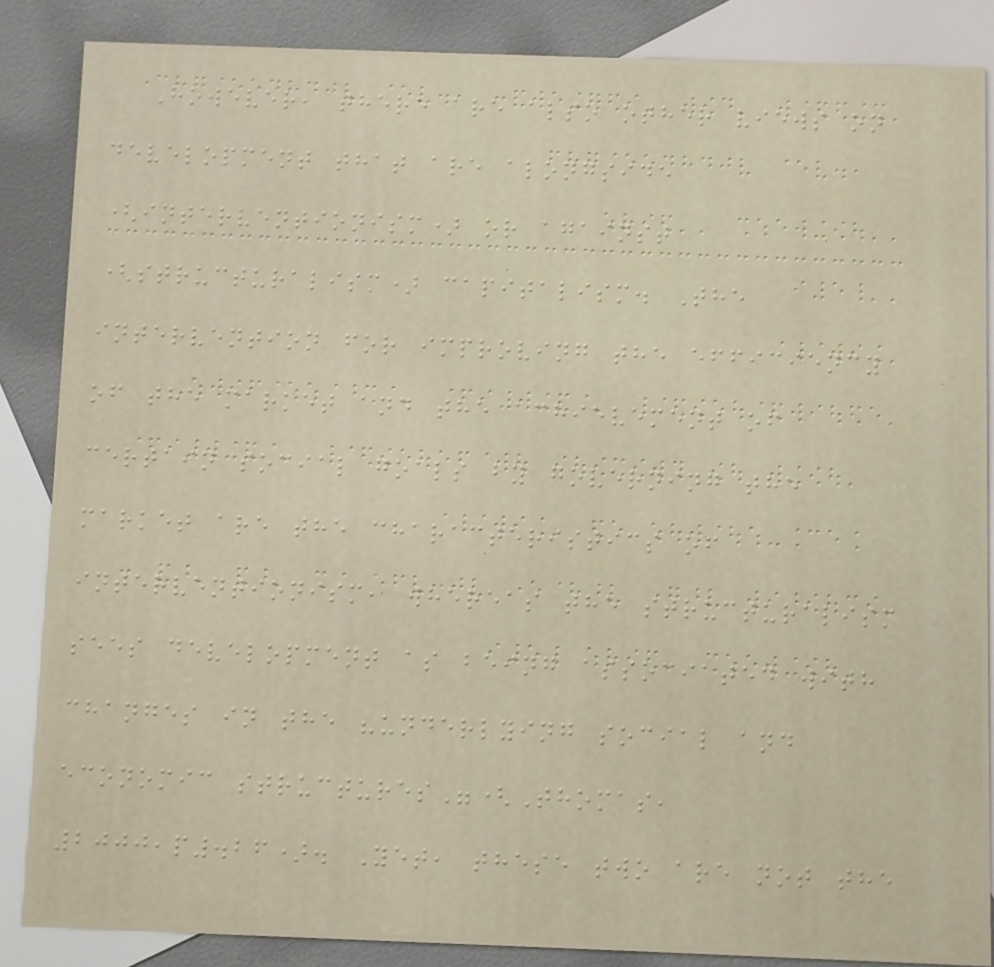However, there are also other views on
development that are alongside
(interventionism) or against
(structuralism) capitalism. The
intervention for improving the efficiency
of the market and the achievement of
certain social goals by governing the
market are the characteristics of
interventionism, whereas the structuralism
sees development as being associated with
changes in the "underlying social and
economic structures"(Thomas,
2000,p.26). Yet, these two are not the
